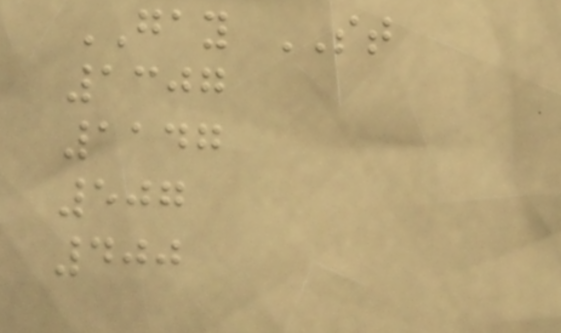GAY ST
1307
1147
507
400
